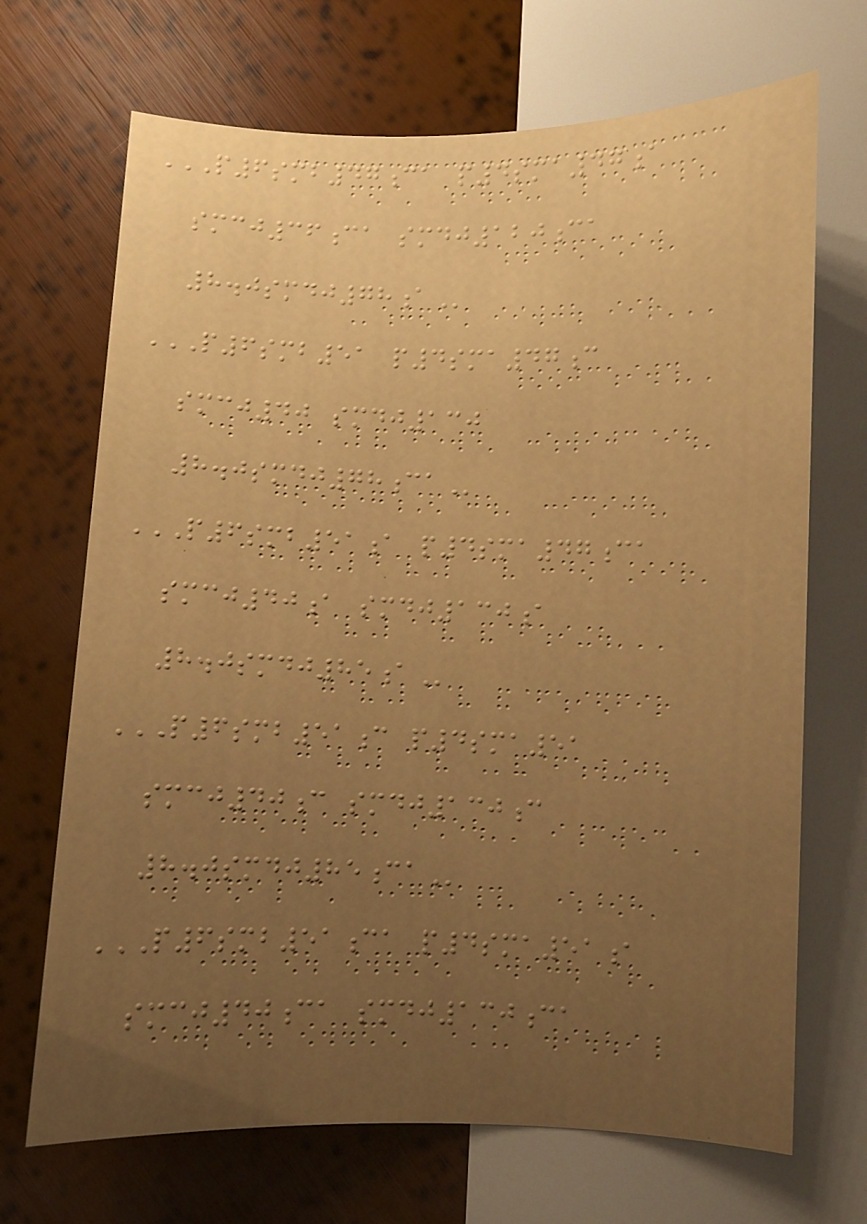P6SMB47CA P4SMA47A
SMCJ36CA SMDJ120CA
8.0SMDJ78A
P6SMB51 P4SMA47C
SMCJ40 SMDJ130
8.0SMDJ78CA
P6SMB51A P4SMA47CA
SMCJ40A SMDJ130A
8.0SMDJ85A
P6SMB51C P4SMA51
SMCJ40C SMDJ130C
8.0SMDJ85CA
P6SMB51CA P4SMA51A
SMCJ40CA SMDJ130CA
